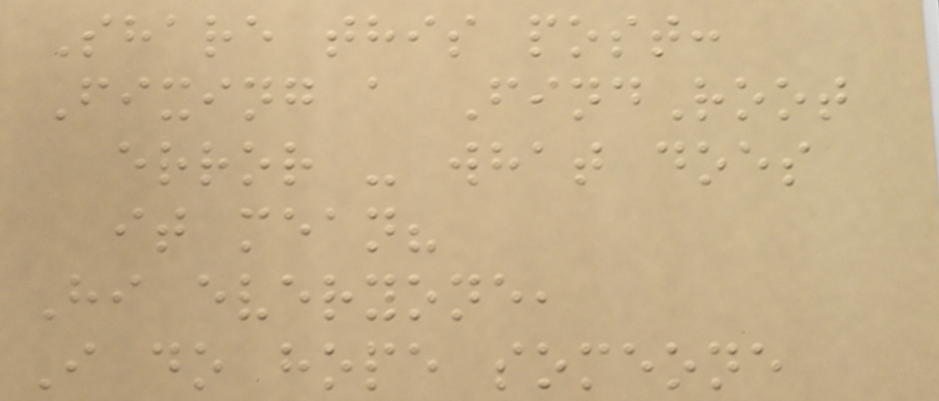Share this post:
Fixing a FindRoot
error - what does
it mean?
Hi everyone,
I do hope someone
